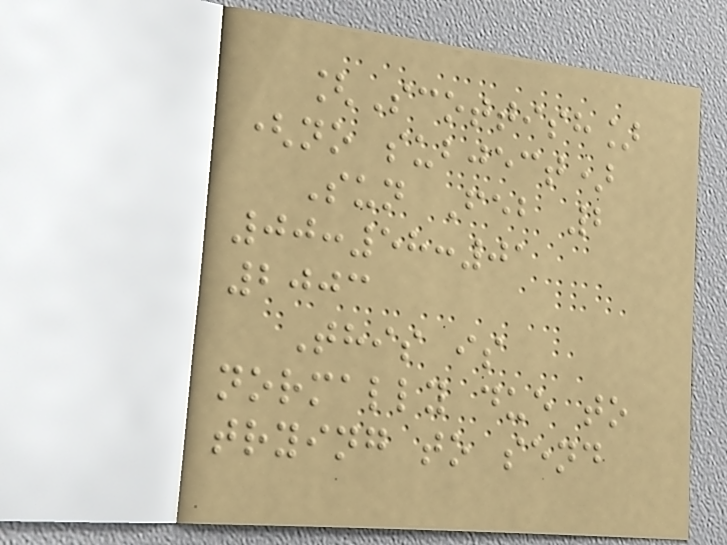[Scottish]
(no subject)
Sun Feb 2
00:58:01
2003
This is
normally due to
trying to send
